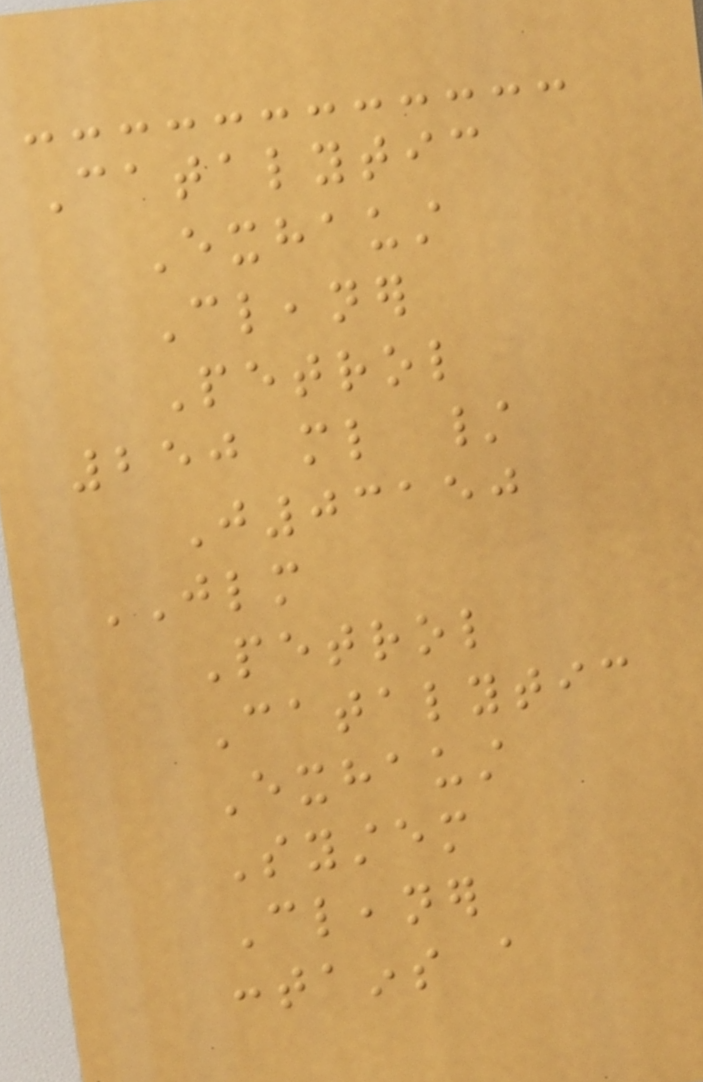Catalytic
Exhaust
Cleaner
Petrol
250 ml /
J03150
JLM
Petrol
Catalytic
Exhaust
System
Cleaner
contains a
